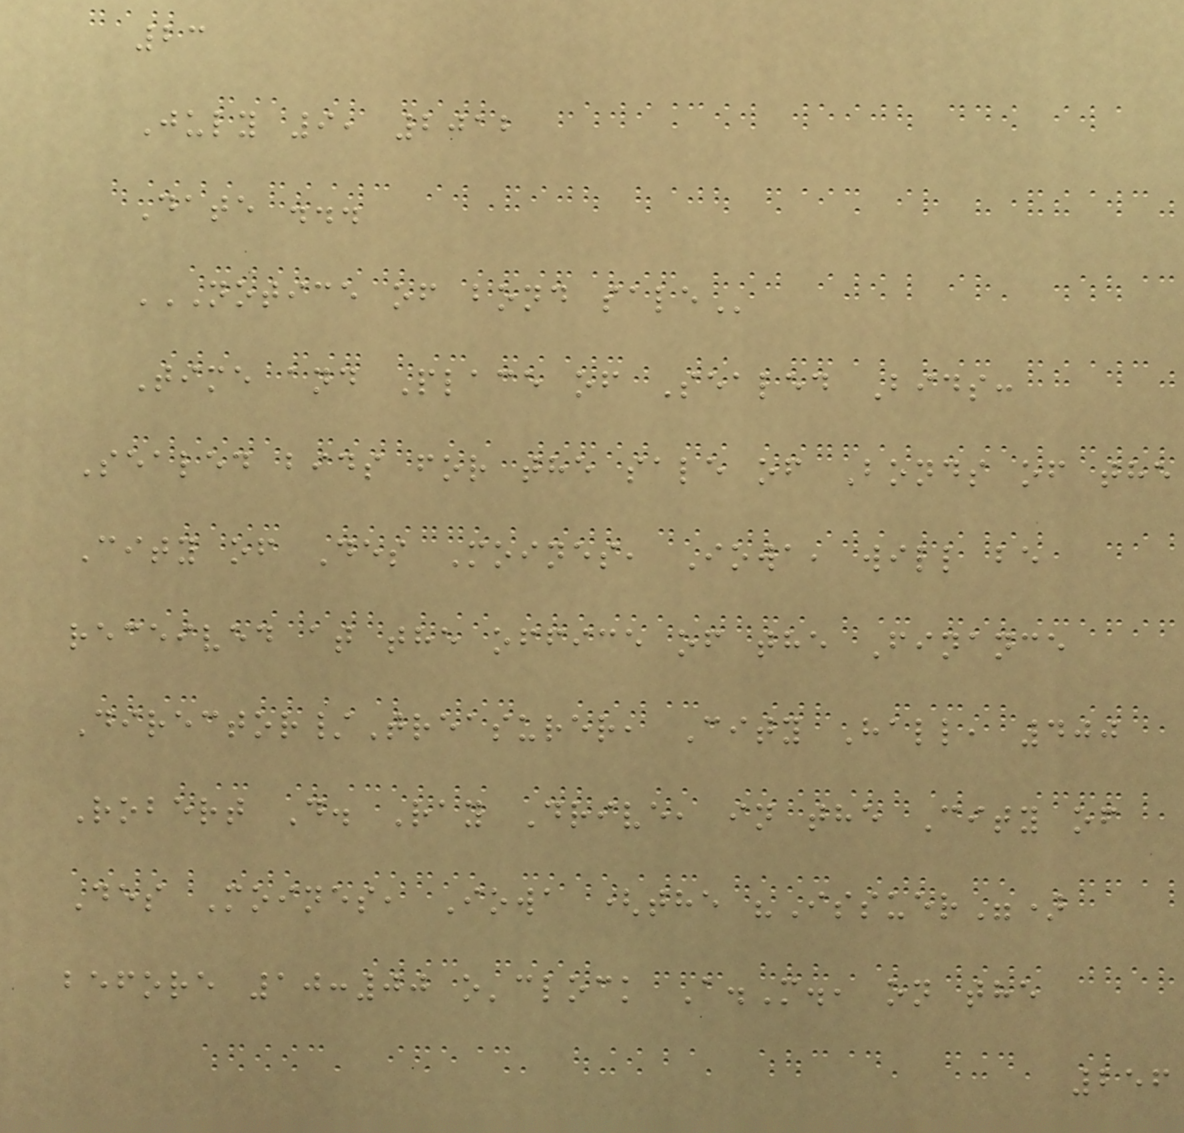23
July 9, 2012
Date ...
NOTICE OF BOND SALE
Time and Place of Sealed Bids:
Sealed bids for the sale of Bonds of the
City of Des Moines, Iowa, will be
received at the office of the Finance
Director/Treasurer, City Hall, 400
Robert D. Ray Drive, in the City of
Des Moines, Iowa (the "Issuer")
before 10:00 o'clock A.M., on the
256
